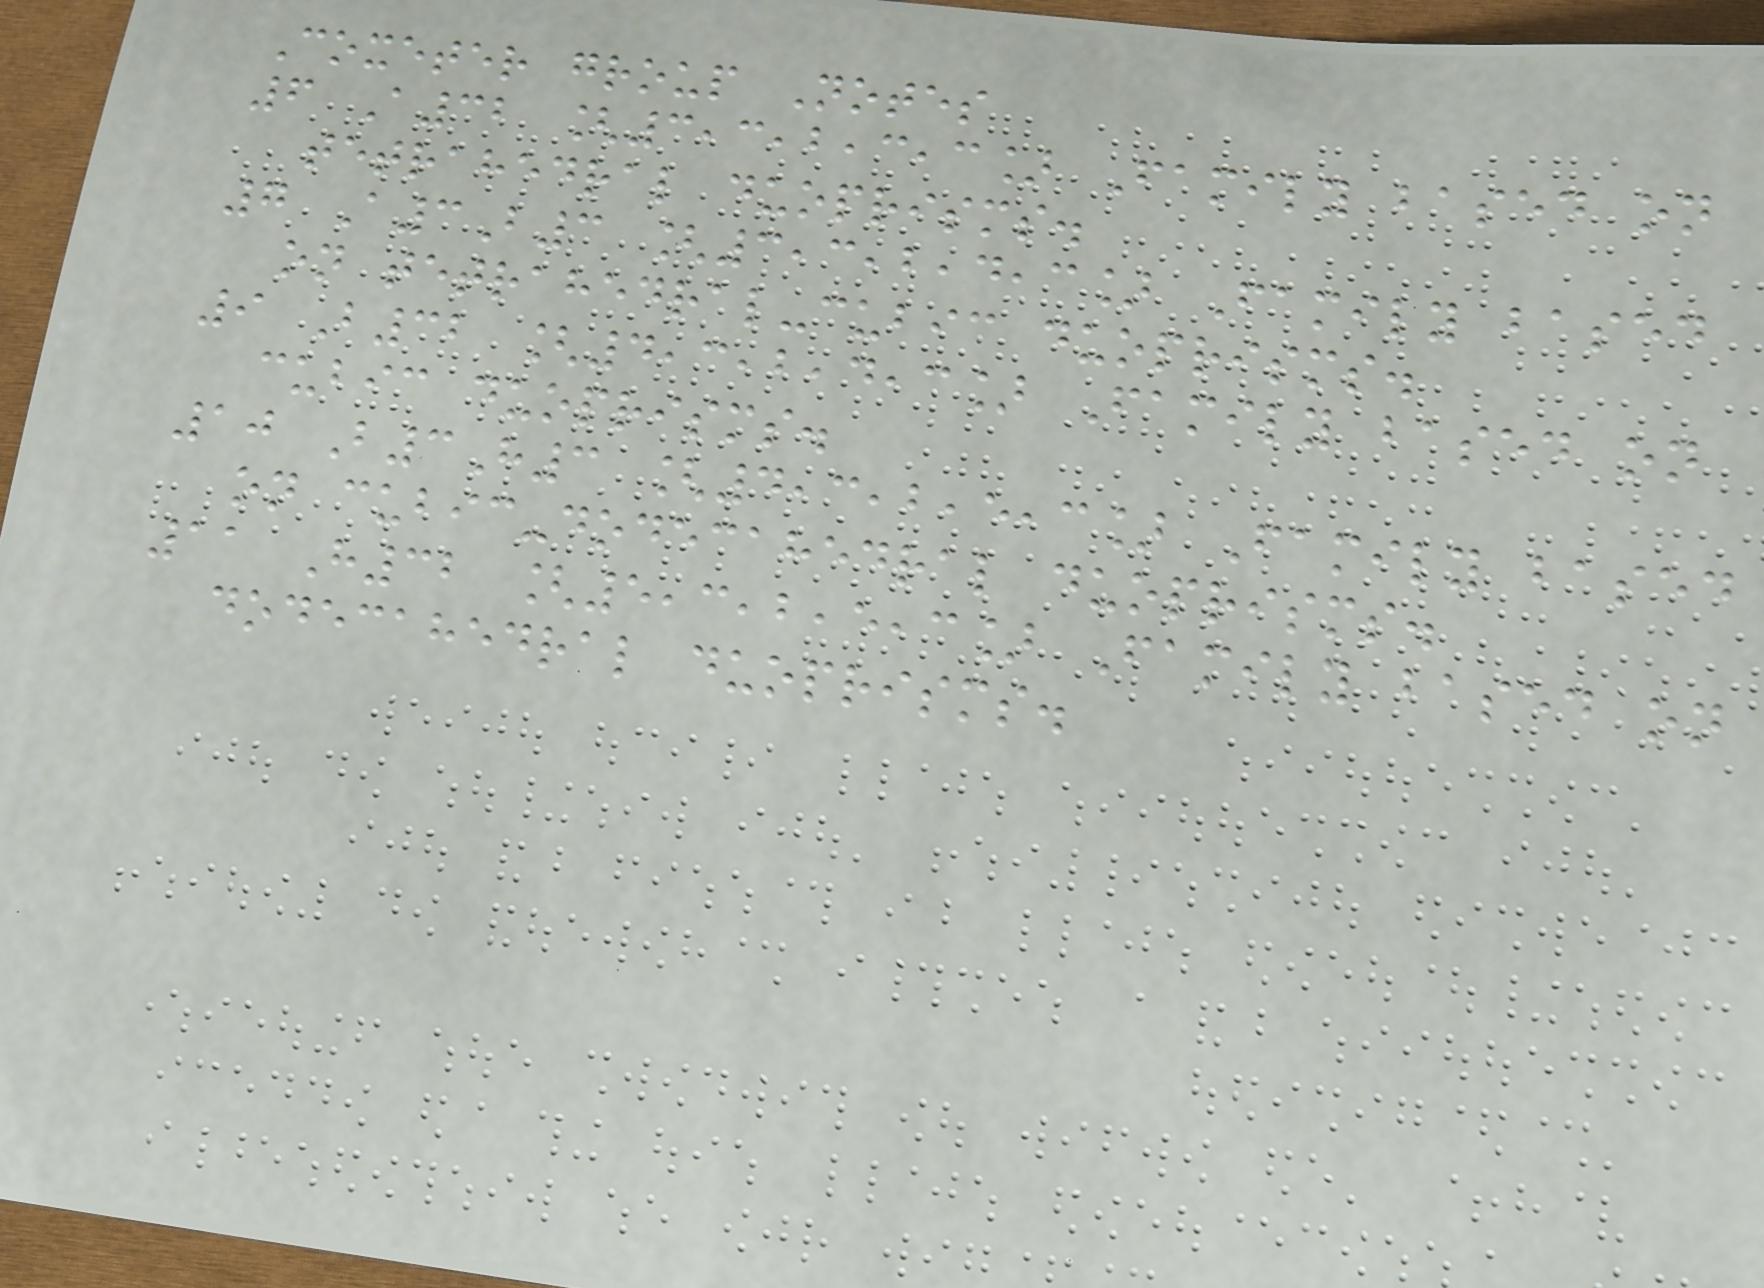Coxeter group Notes
6 A32 [3,3,2,3,3] Family based on
tetrahedral duoprisms.
7 A3B3 [3,3,2,4,3] Family based
on tetrahedral-cubic duoprisms.
9 B32 [4,3,2,4,3] Family based on
cubic duoprisms.
10 B3H3 [4,3,2,5,3] Family based
on cubic-dodecahedral duoprisms.
11 H32 [5,3,2,5,3] Family based on
dodecahedral duoprisms.
